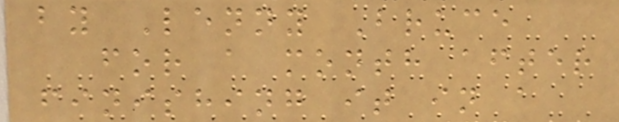by Lenny Bruce
for a month after
finishing it in a
